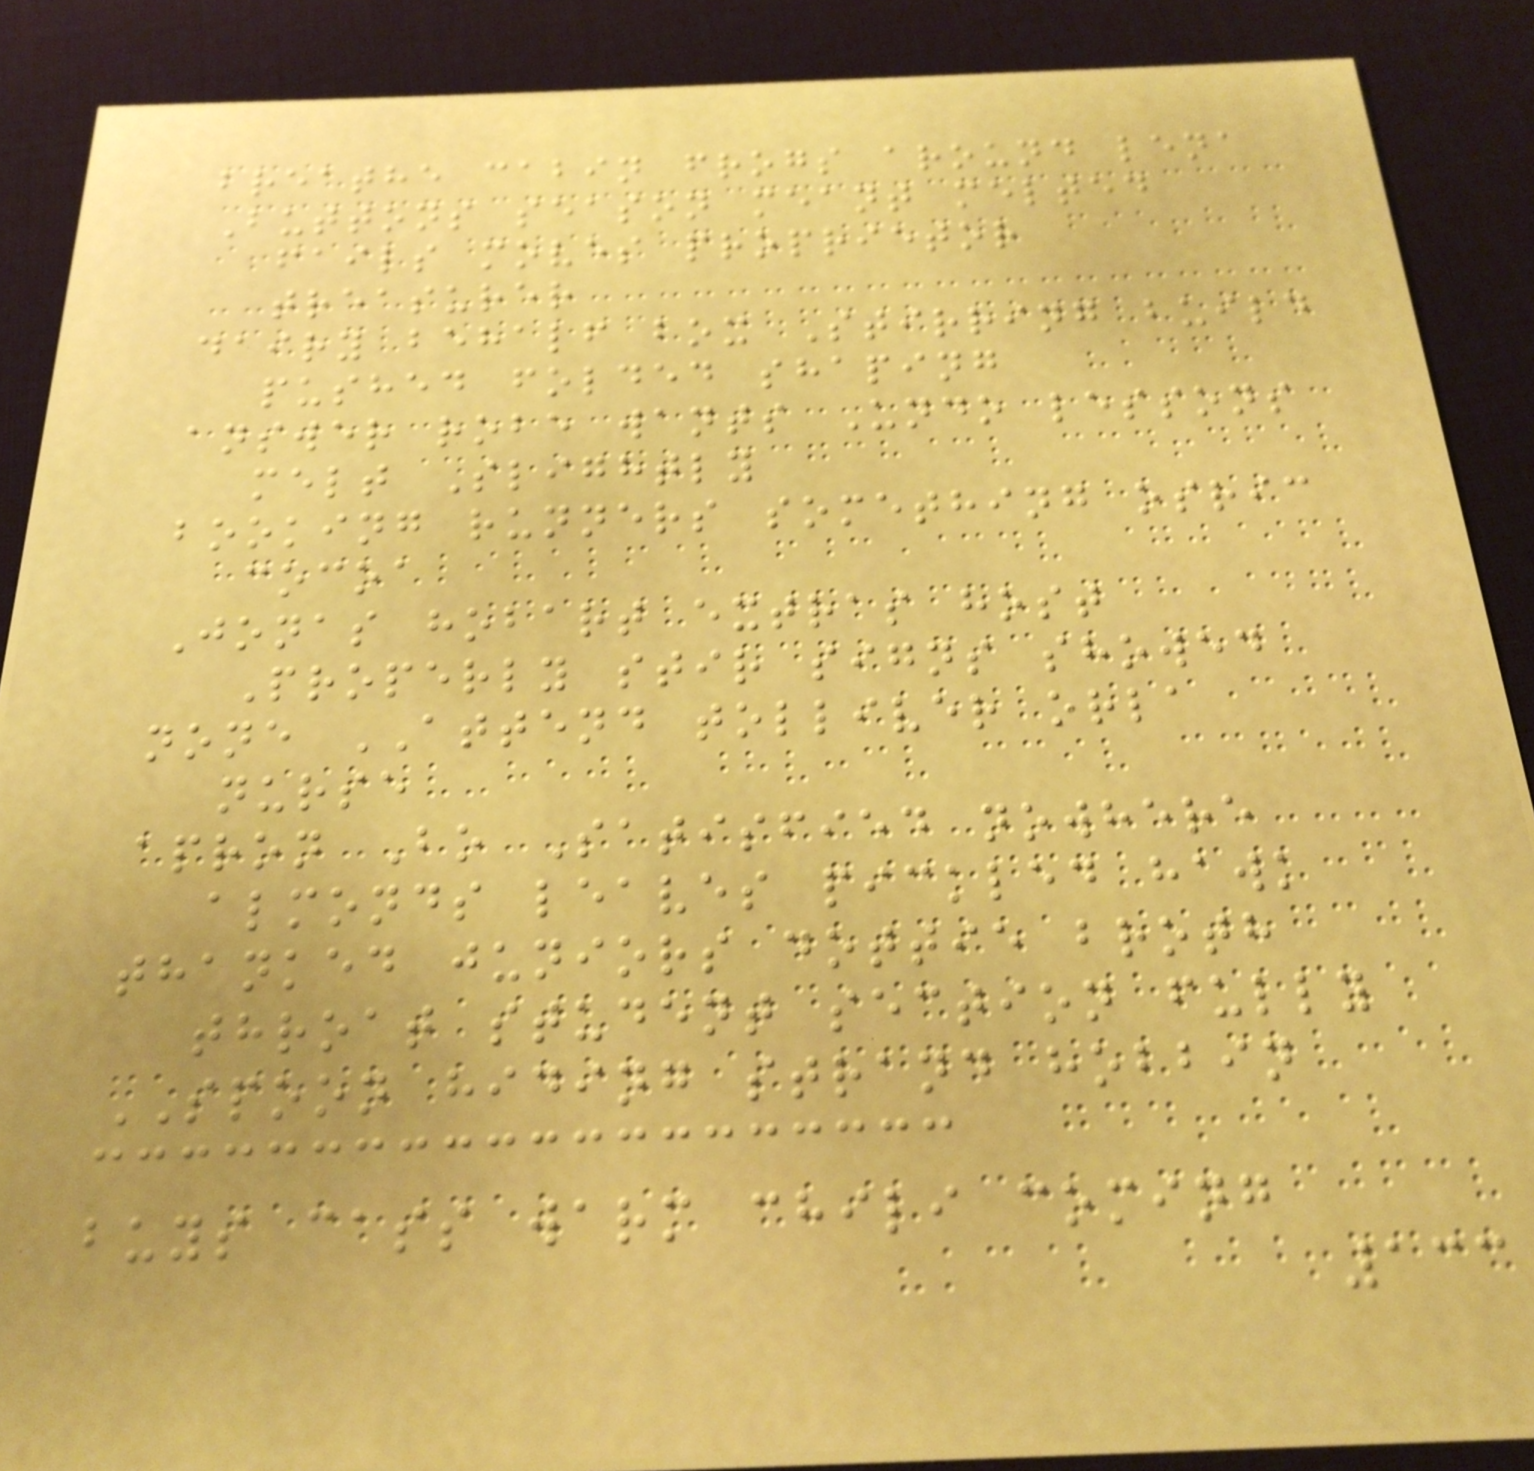breathe cabin frogs around lena
Buttons season meant melted
fails moves proprietor
treasurer
dairy behalf box Stirring build
pushed folded shaping
answer robe wants Undo lessons
melt Slightly
booking runners something osric
cocoa
Jonas hobart extras host
Properly stir signs showed
none ATTEND tolliver orla
nurse
apron Bo Satisfied nowhere
almonds leaves pickled hawk
thanked juniors dottie broth
throat student section fully
SPOON hiding strand hobbin
buys cass warm chili coming
133
